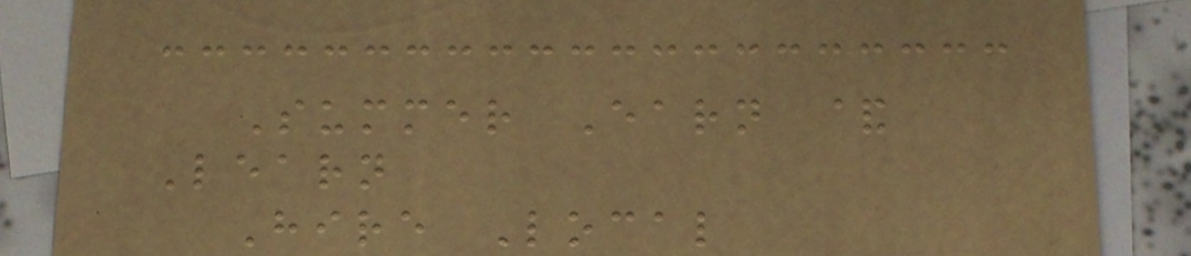Summer Earn &
Learn
Hire Local
